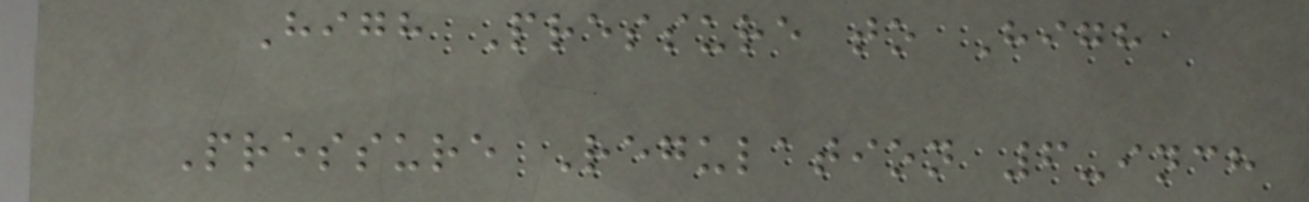High Pressure to High
Pressure Regulation 6-inch
